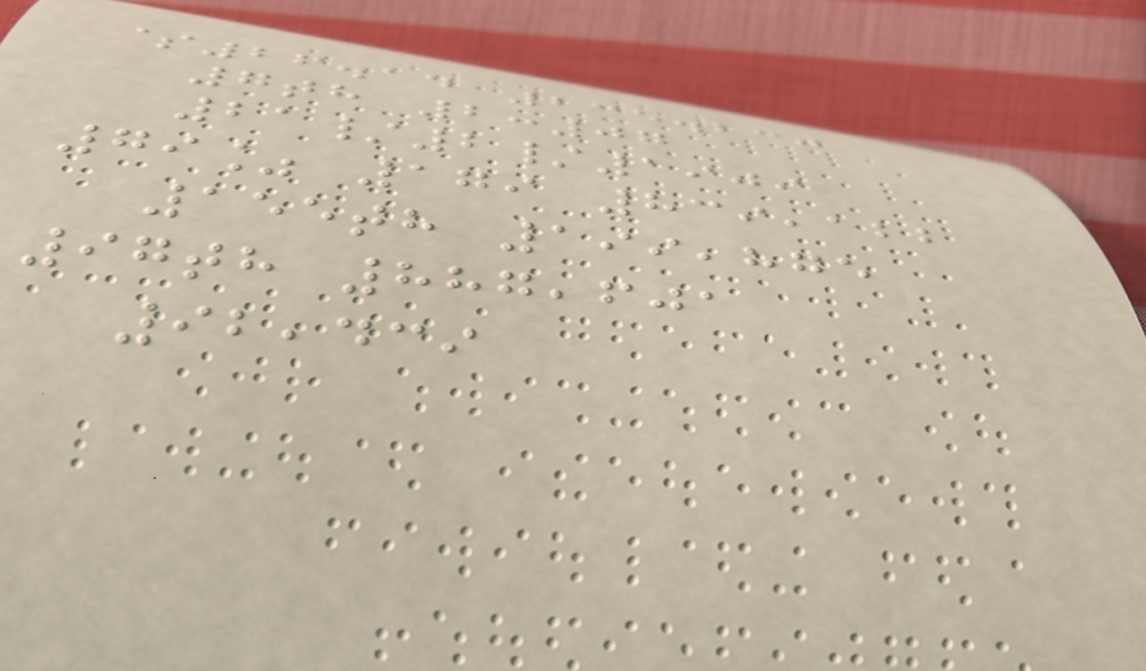$26.14 235.230
7th 2:07
21/2/1909
79% 179 839,122
155th 199,875
97th 887,601
92,439
